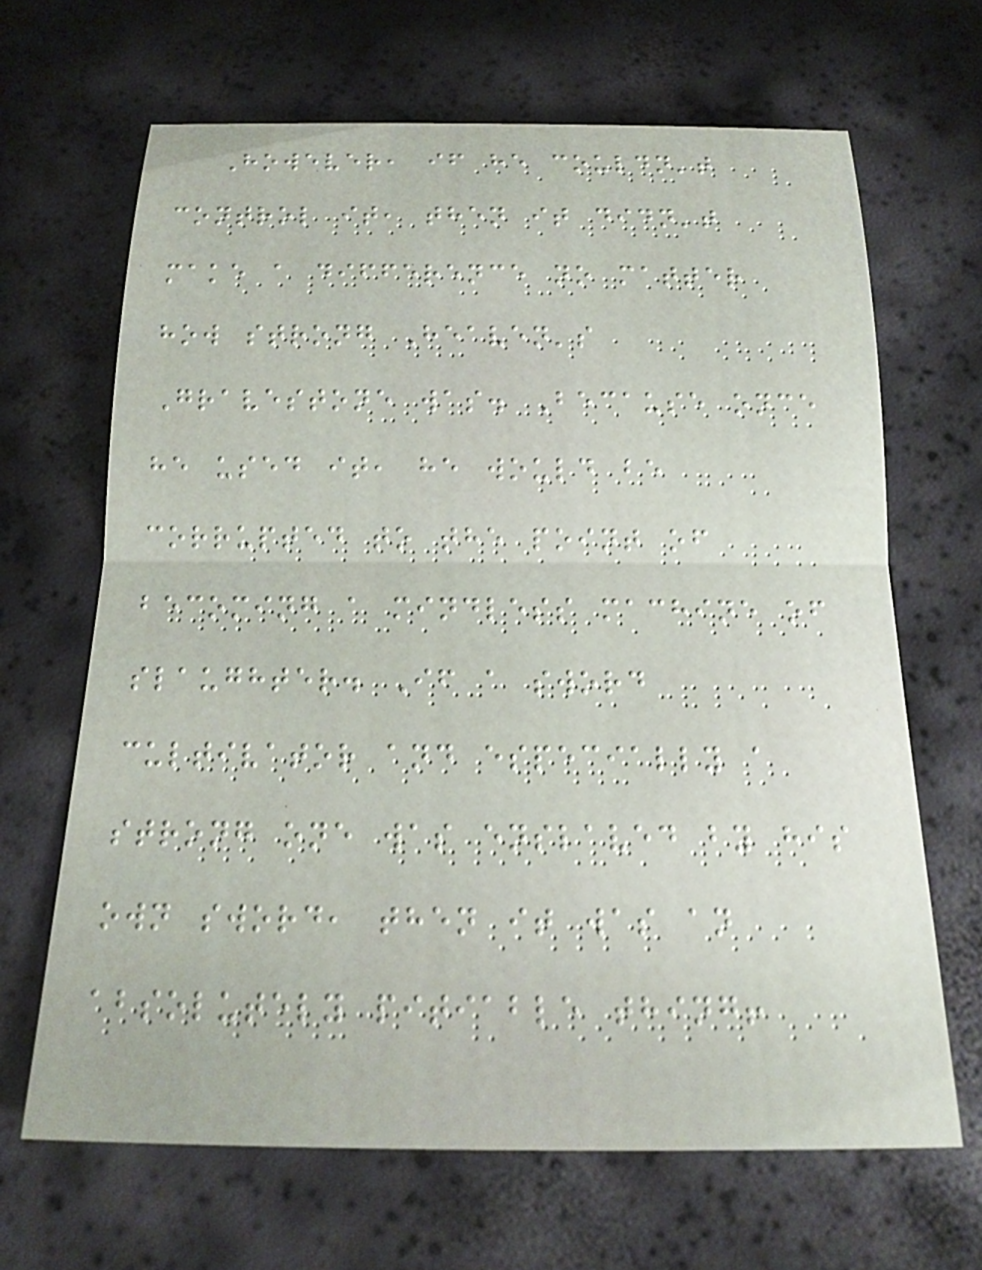However, if he couldn't
control it, then it didn't
make a difference no matter
how strong Heaven's
Gravestone was. Because once
he used it, he would be
corrupted to the point of
becoming a mindless machine of
slaughter. If a sword
cultivator and especially a
strong one was enslaved by his
own sword, then it was an
absolutely pitiable thing!
